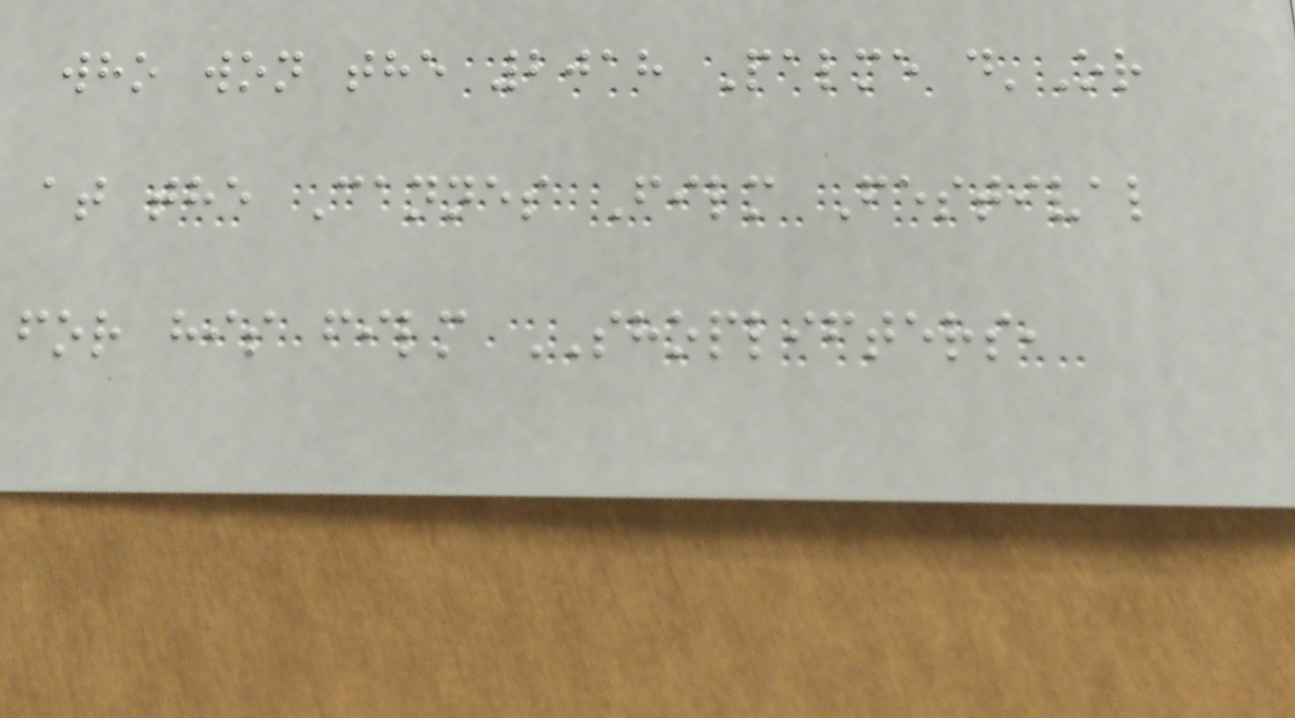who won the 2018 Palme d'Or
at the Cannes Film Festival
for his film SHOPLIFTERS,
